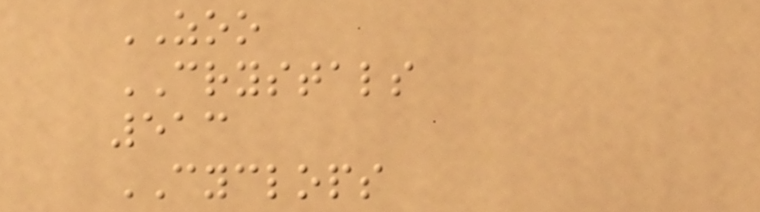ZOO
CRYSTALS
513
CYCLOPS
